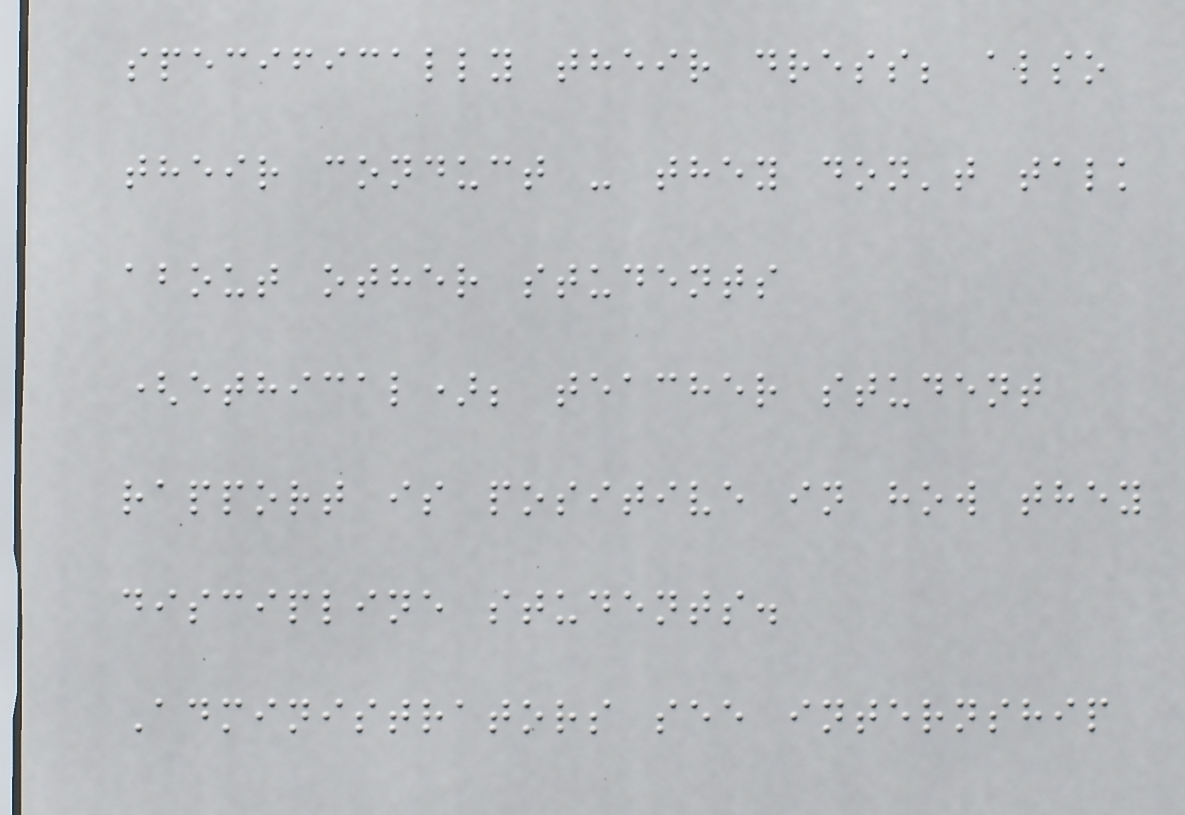specifically their dress; also
their conduct - they don't talk
about other students
(ethical); teacher student
rapport is positive in how they
discipline students.
Administrators see internship
